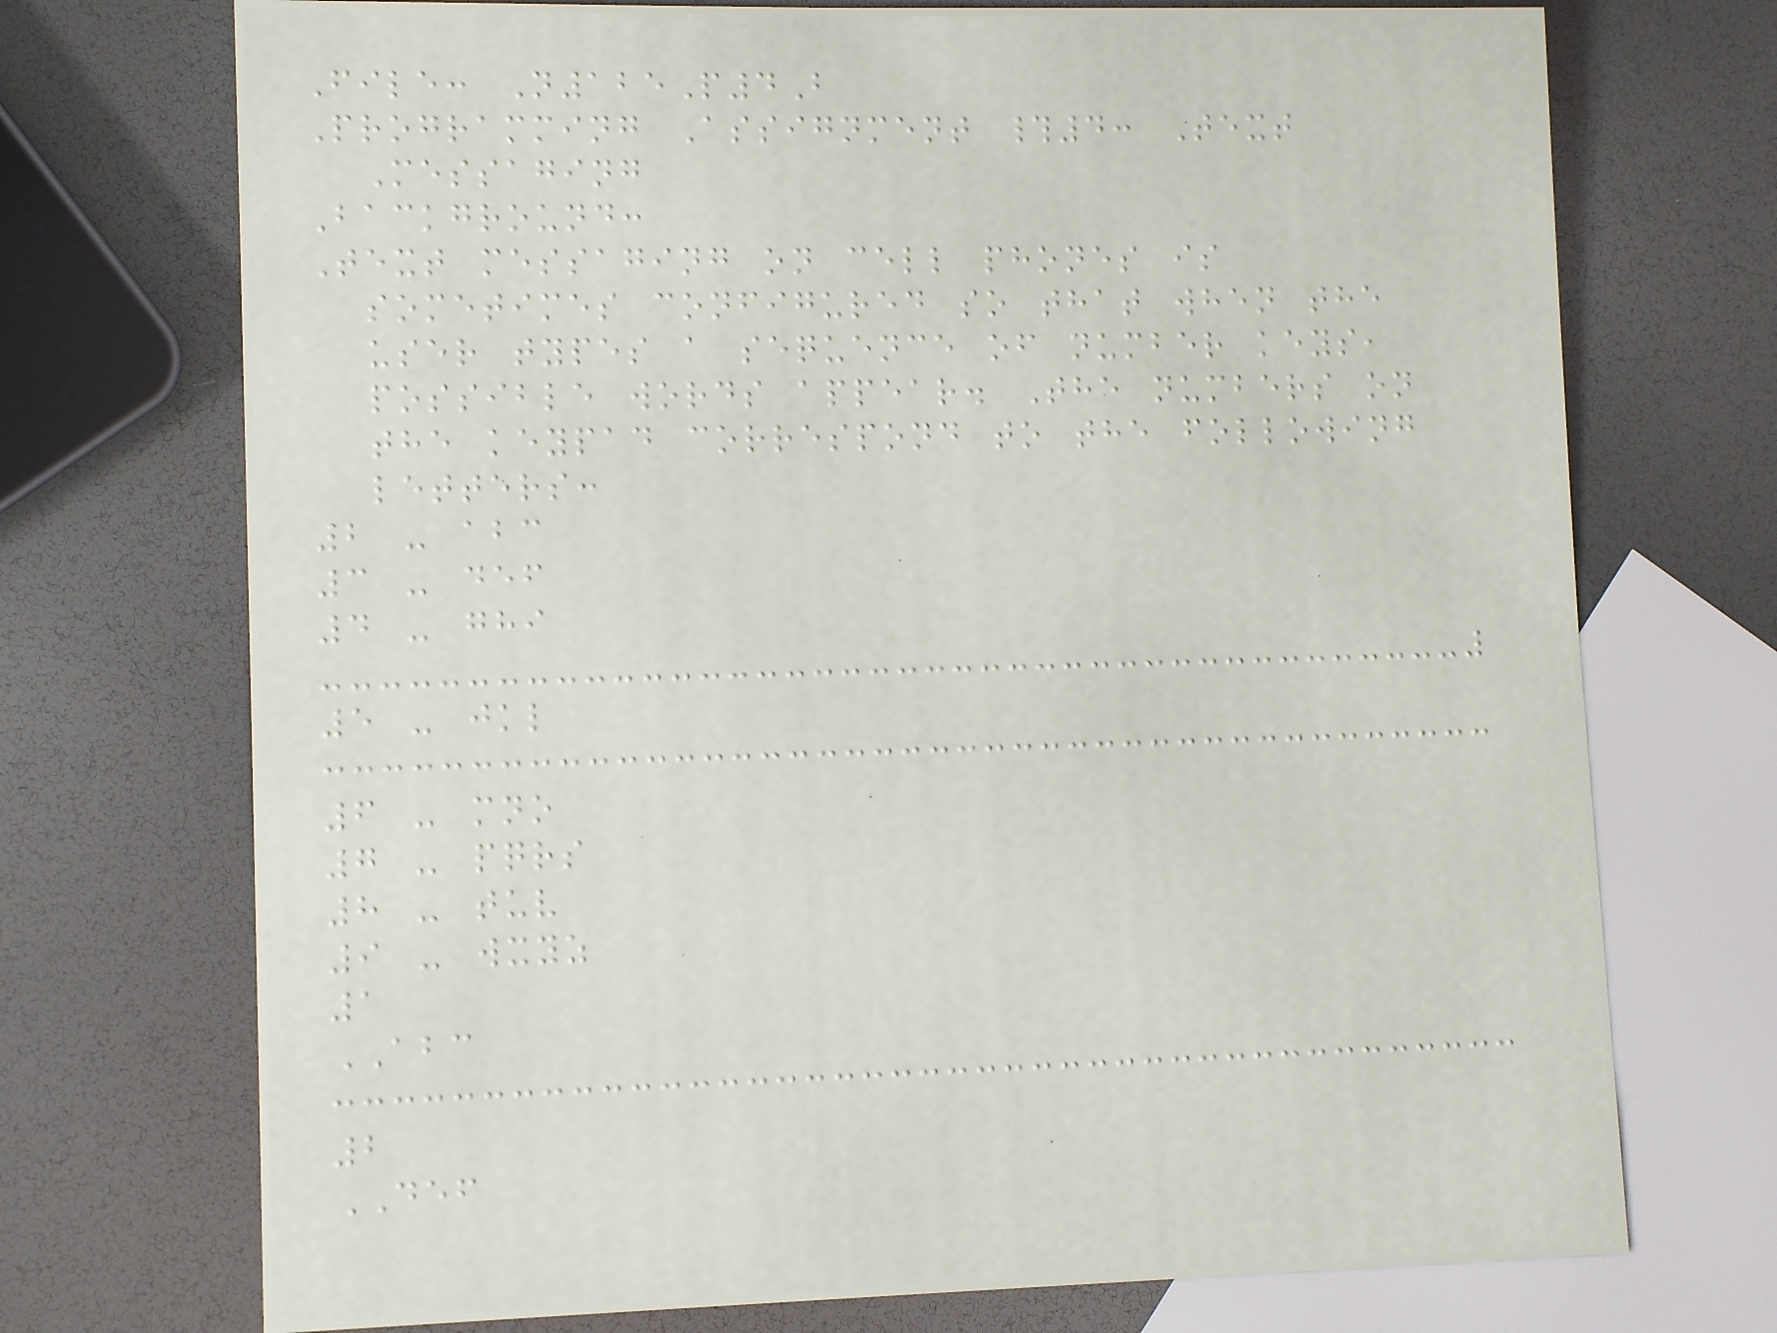File: N125P4B
Programming Assignment #4: Text
Messaging
Background:
Text messaging on cell phones is
sometimes configured so that when the
user types a sequence of number keys,
possible words appear. The numbers on
the keypad correspond to the following
letters:
2 - abc
3 - def
4 - ghi
5 - jkl
6 - mno
7 - pqrs
8 - tuv
9 - wxyz
1
ABC
2
DEF
